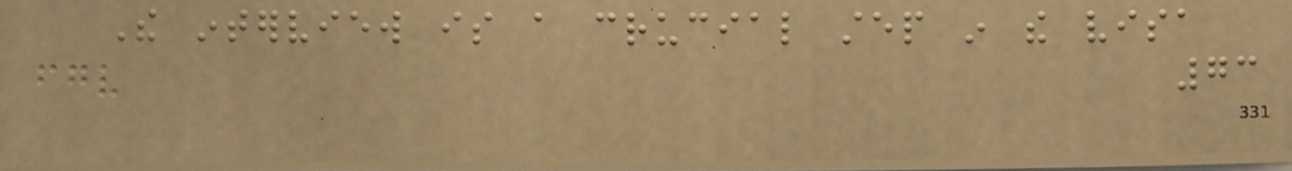The interview is a crucial step in the visa
73
